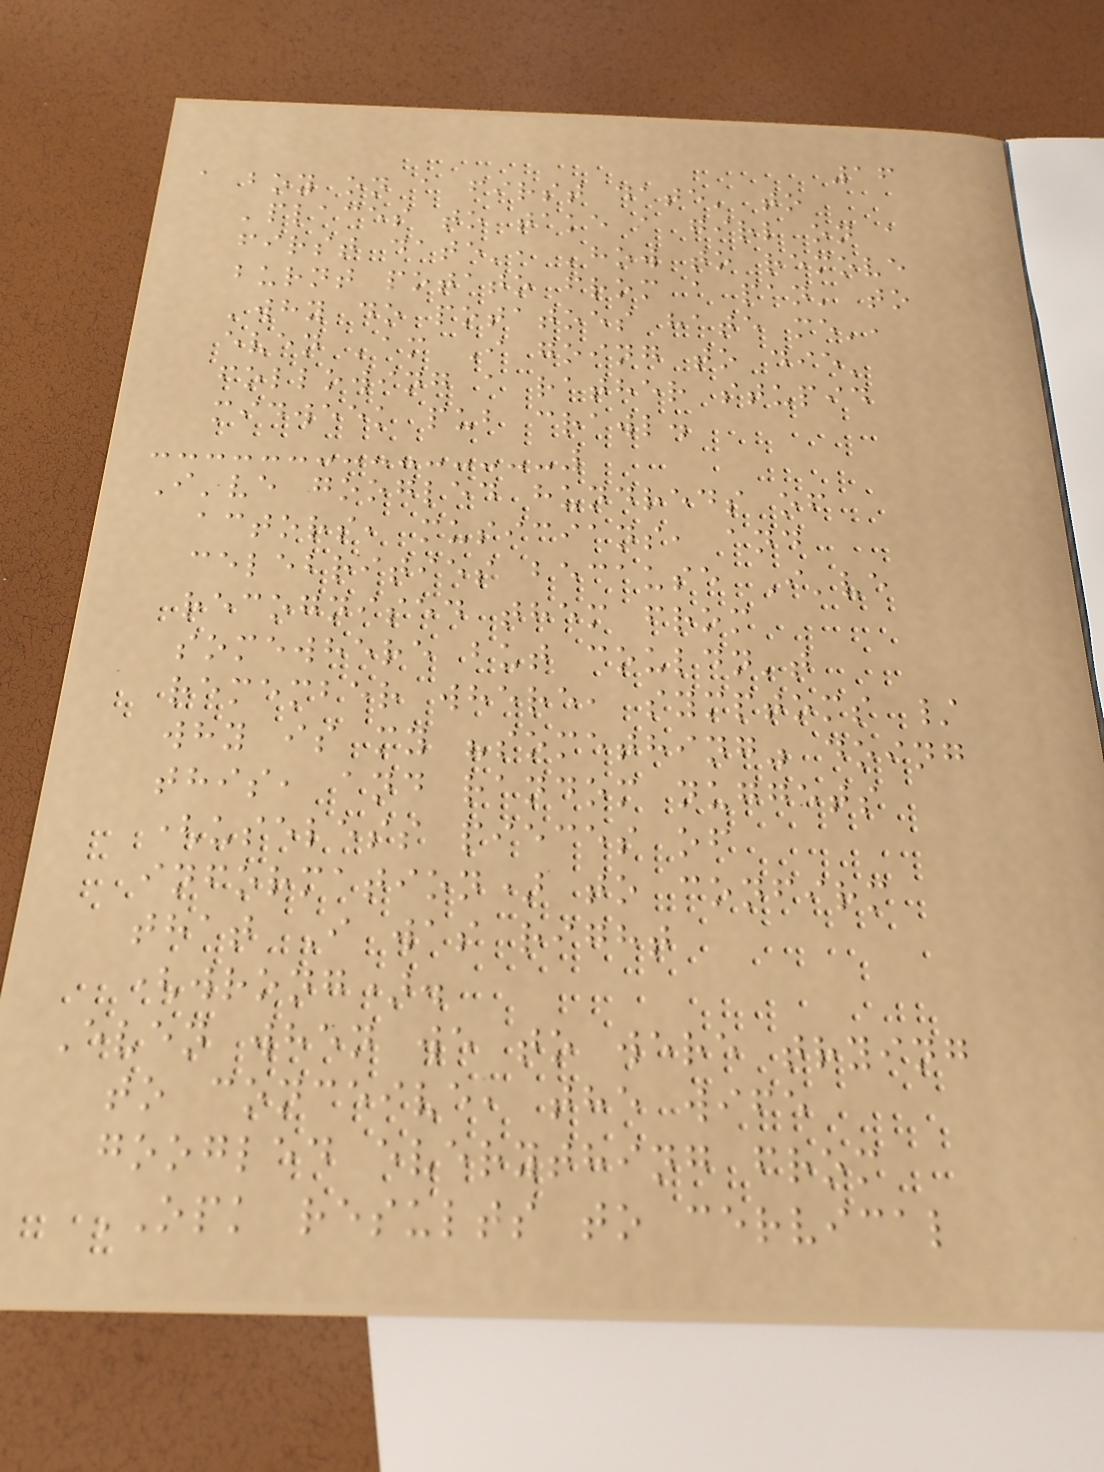16
a boy on a first date' to
'places to take a girl on a
first date', 'how to remove
burnt potato from a pan' to
'why do potatoes hate me',
even 'am I going to die'
following a rather stupid
midweek pub crawl.
I've googled hundreds of
actors, musicians, and
celebrities because I've
recognised them from
somewhere but couldn't
remember where, symptoms /
why is my "something" doing
this, and random nuggets
(useless pieces of
information) to confirm
that I was right
(wrong).
Even when we to were trying
to conceive, the wife
googled everything from
OPK results to cervical
